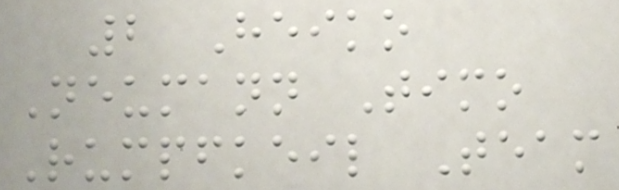2 Heiko
Neumann Timo
Rumpfkeil Team
